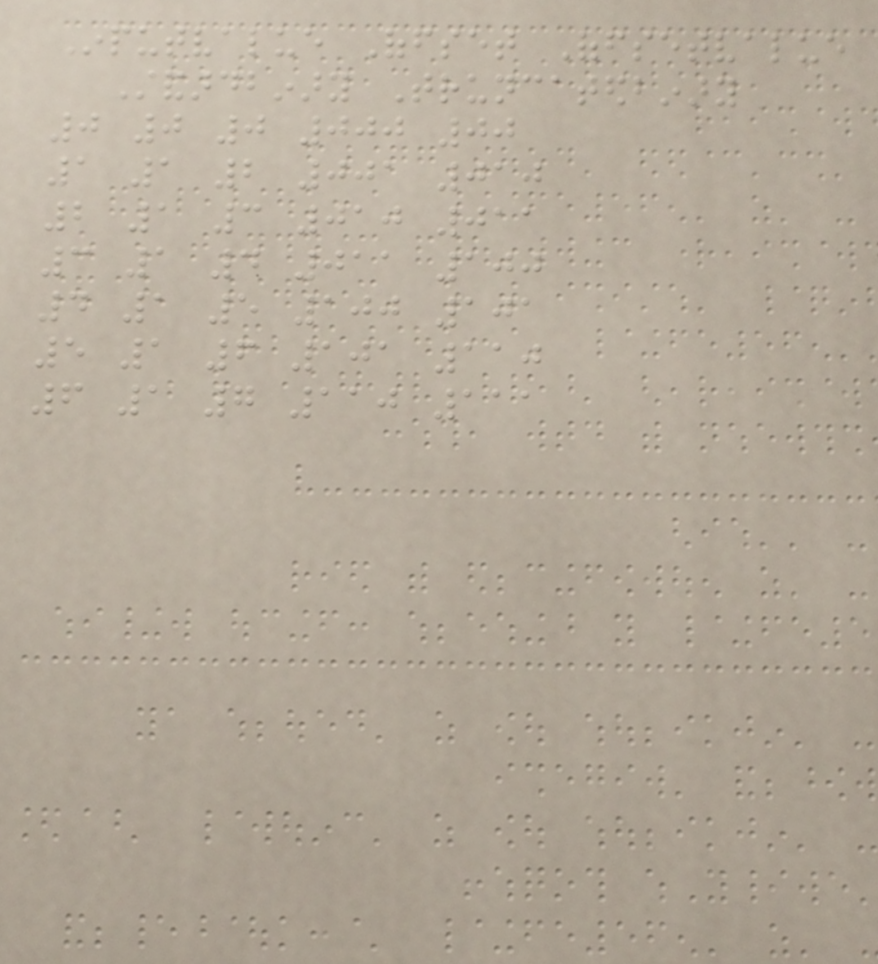Inputvalue Offset Offsetvalue
Standardbinary Truncatedbinary
0 0 0 000 00
1 1 2 001 010
2 1 3 010 011
3 1 4 011 100
4 1 5 100 101
5 1 6 101 110
6 1 7 110 111
